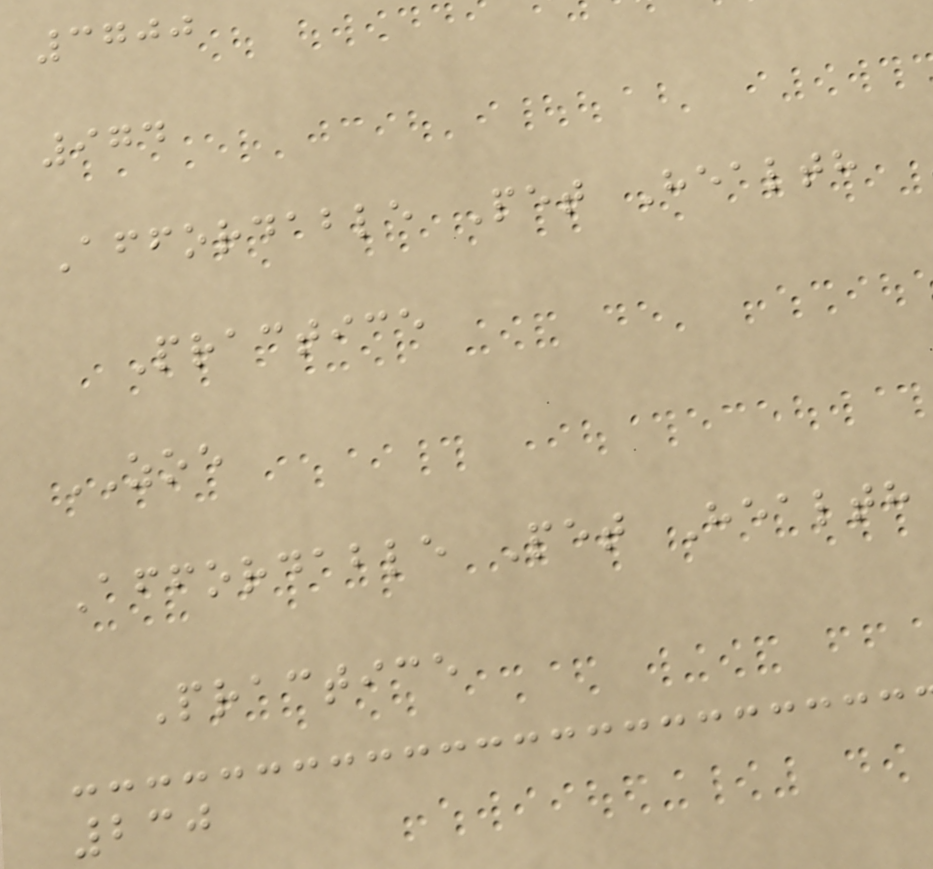3700
974
Affordable Pet Health
Practice
ZOE
Affordable Pet Health
Practice
230
